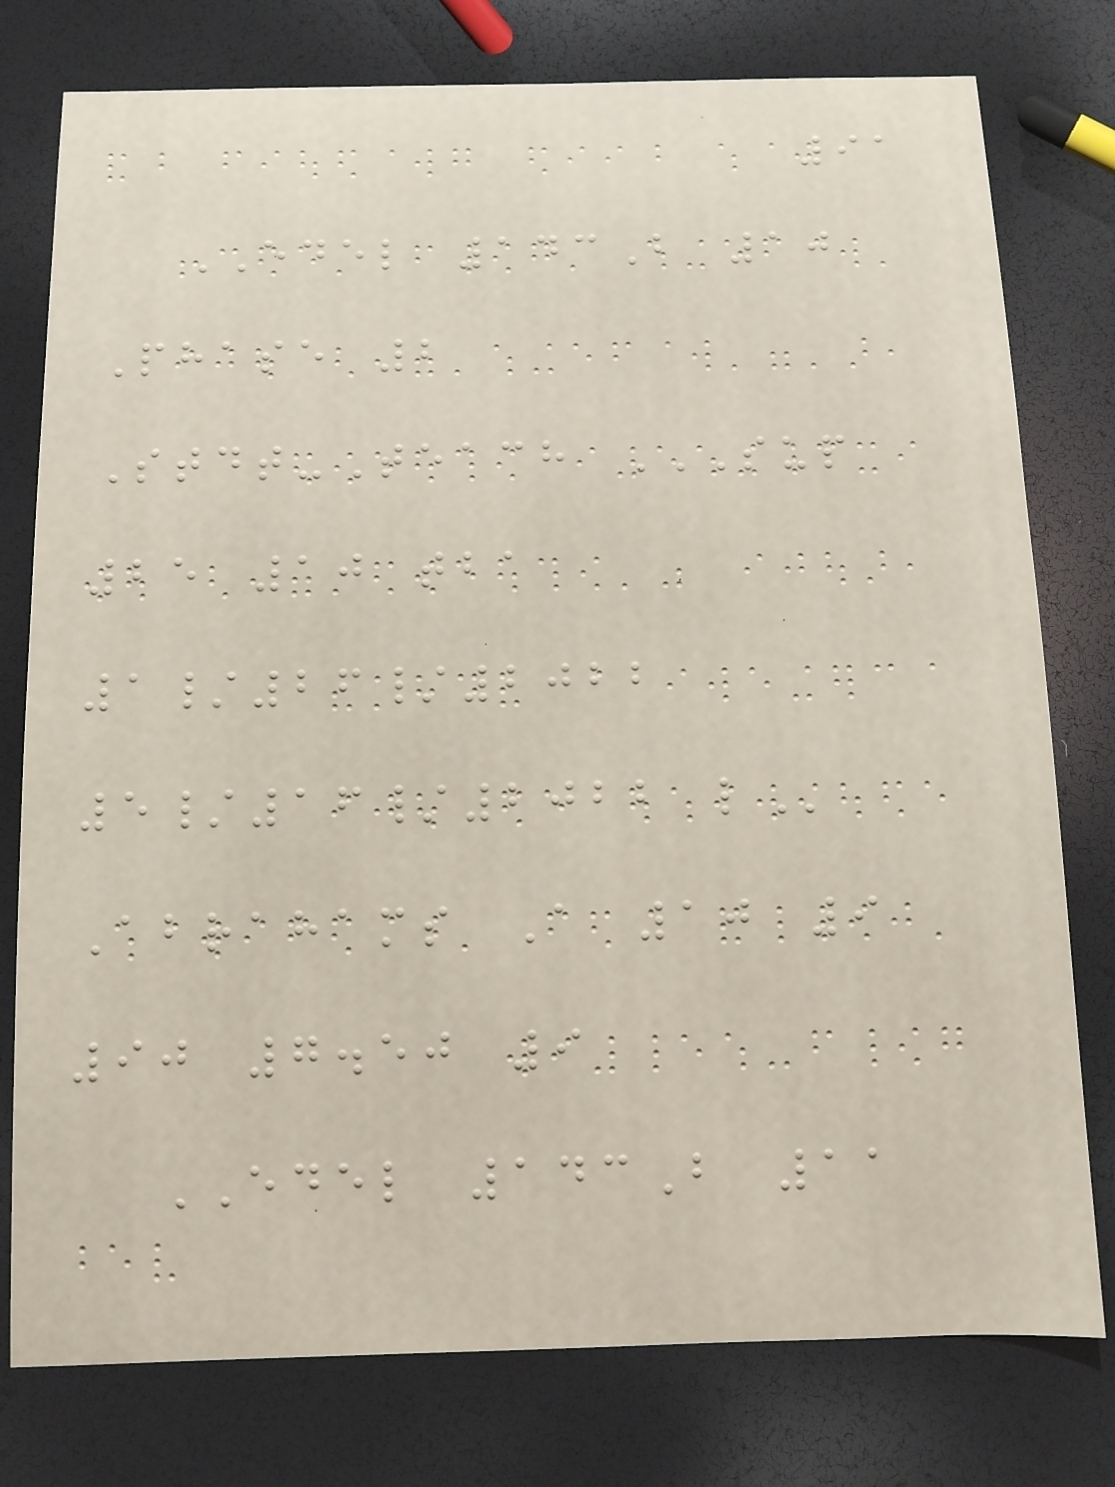91
EDEL 143B 10
Phase 2
Stdt-Teach SUP
25 10 TBA
1/26/2022
5/16/2022 L
Abrahams A 10 9
90 7.50 9
EDEL 143B 11
